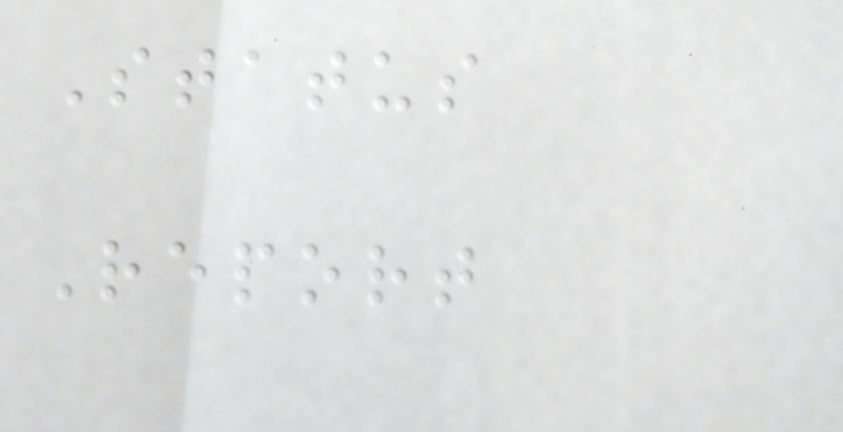Status
Report
